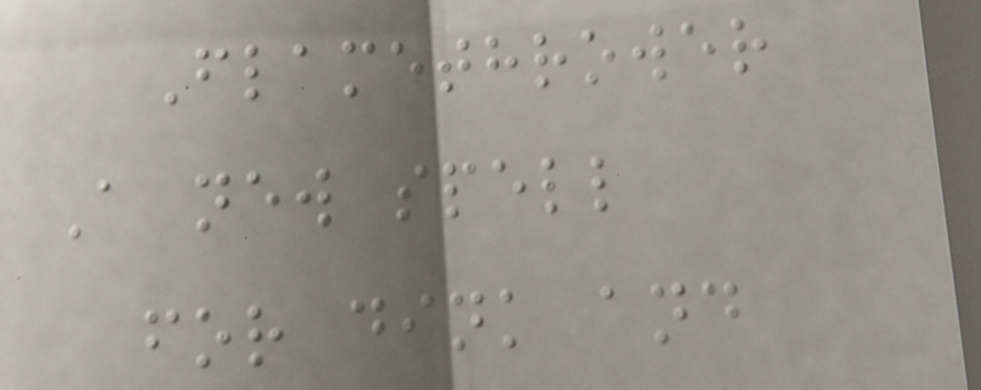Flamethrower
A new spell
for dink and
